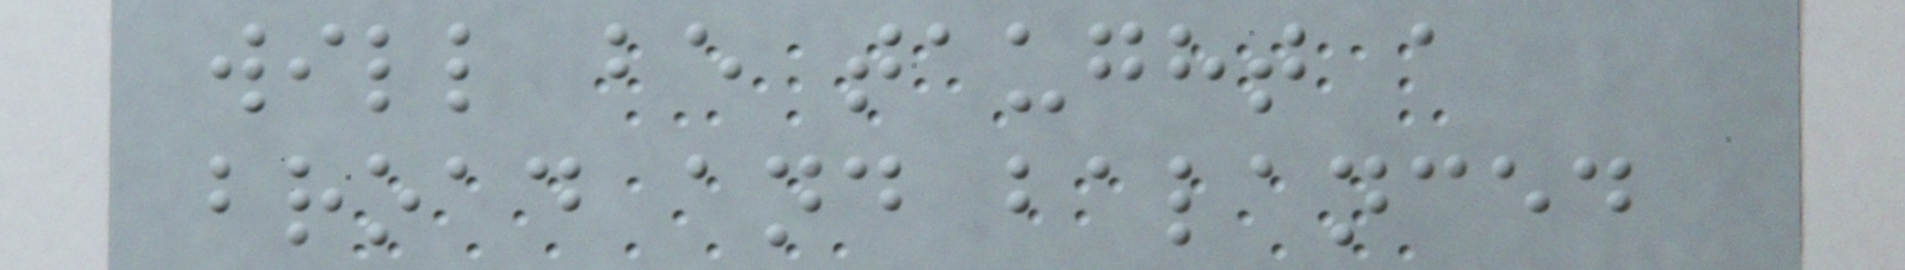will be taught a
broad and balanced
